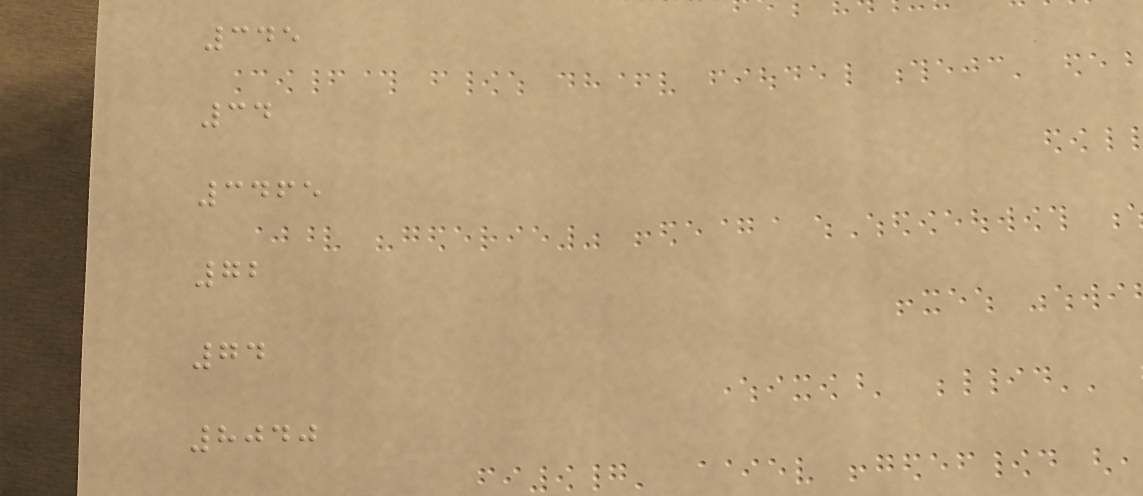345
34
3465
72
74
8040
